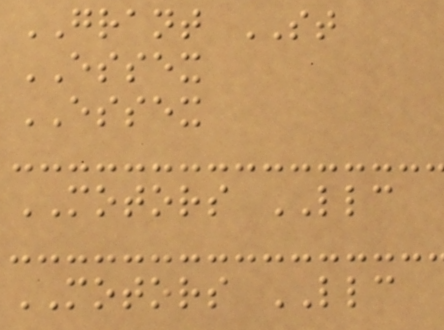GRANT ST
ESSEX
ESSEX
MOTORS LLC
MOTORS LLC
